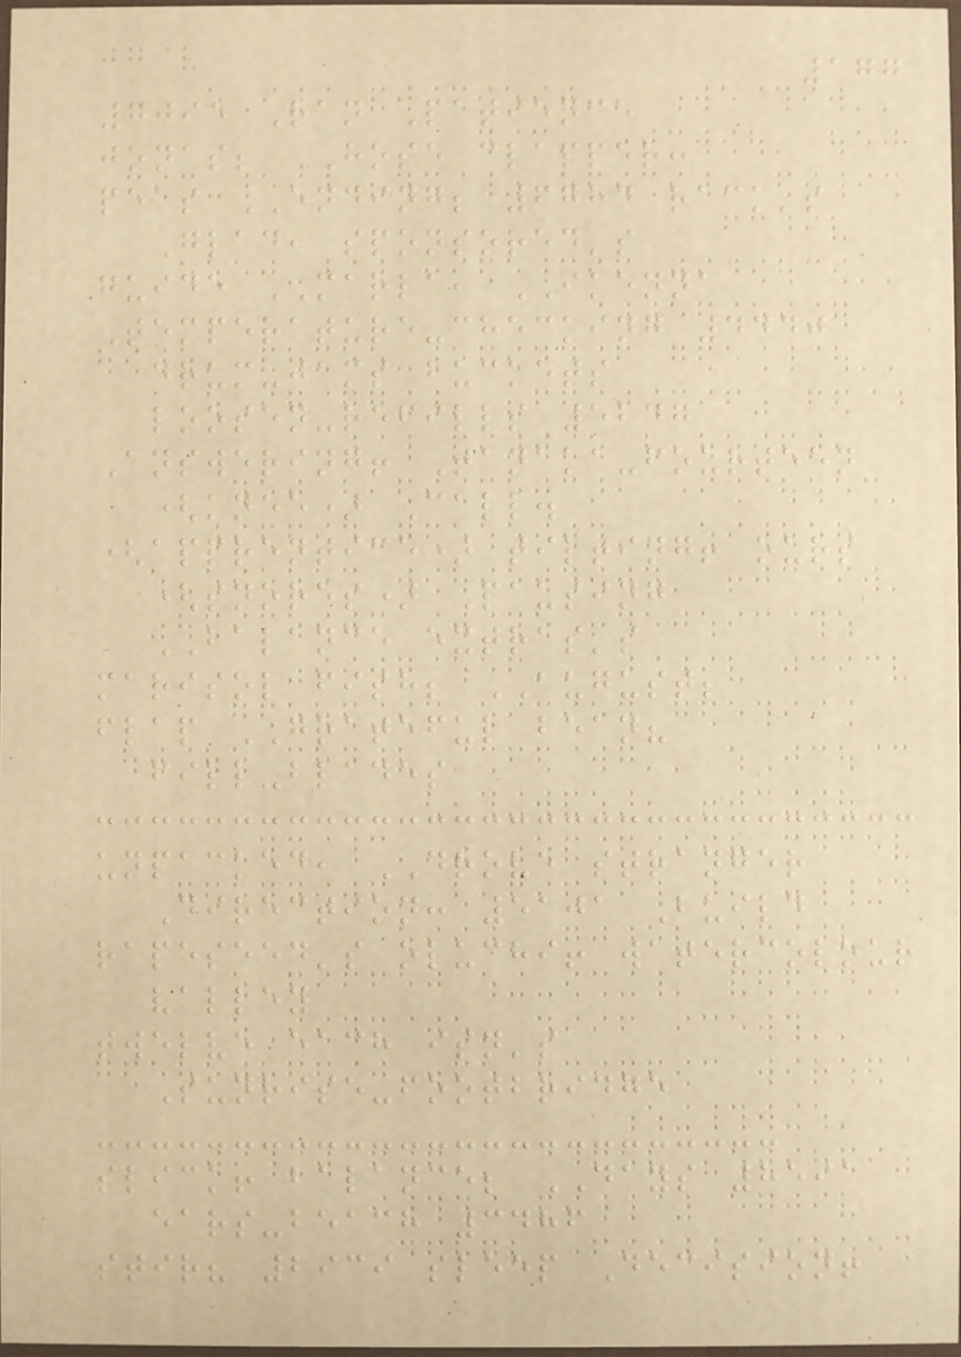177
7095 Ran Patience
jonas; HOSE clapper:
peas ENDING; 6784 rack's
Glad, sponsored's
guide MARLA, IKENNA
Temperature-checking 4440
drum-jams buckets
loosen-refills 5247
Answering! Tanaka-fourteen
(knee) Call.
(apprentice) tilting! ours
(snores) Pausing
BALANCE extras's
marisol fish; AUGUST;
flap GRATEFUL bean?
fill-blades
unpacked, DROVE stranger
Direction: 5101 Build
rapeseed's oluchi! watercolour
valley
twelve each isn's
Sunrise-footbridge
slick! balance; DAYS 8591
ears-beach 3486
stir? 2939 sleep Decision!
